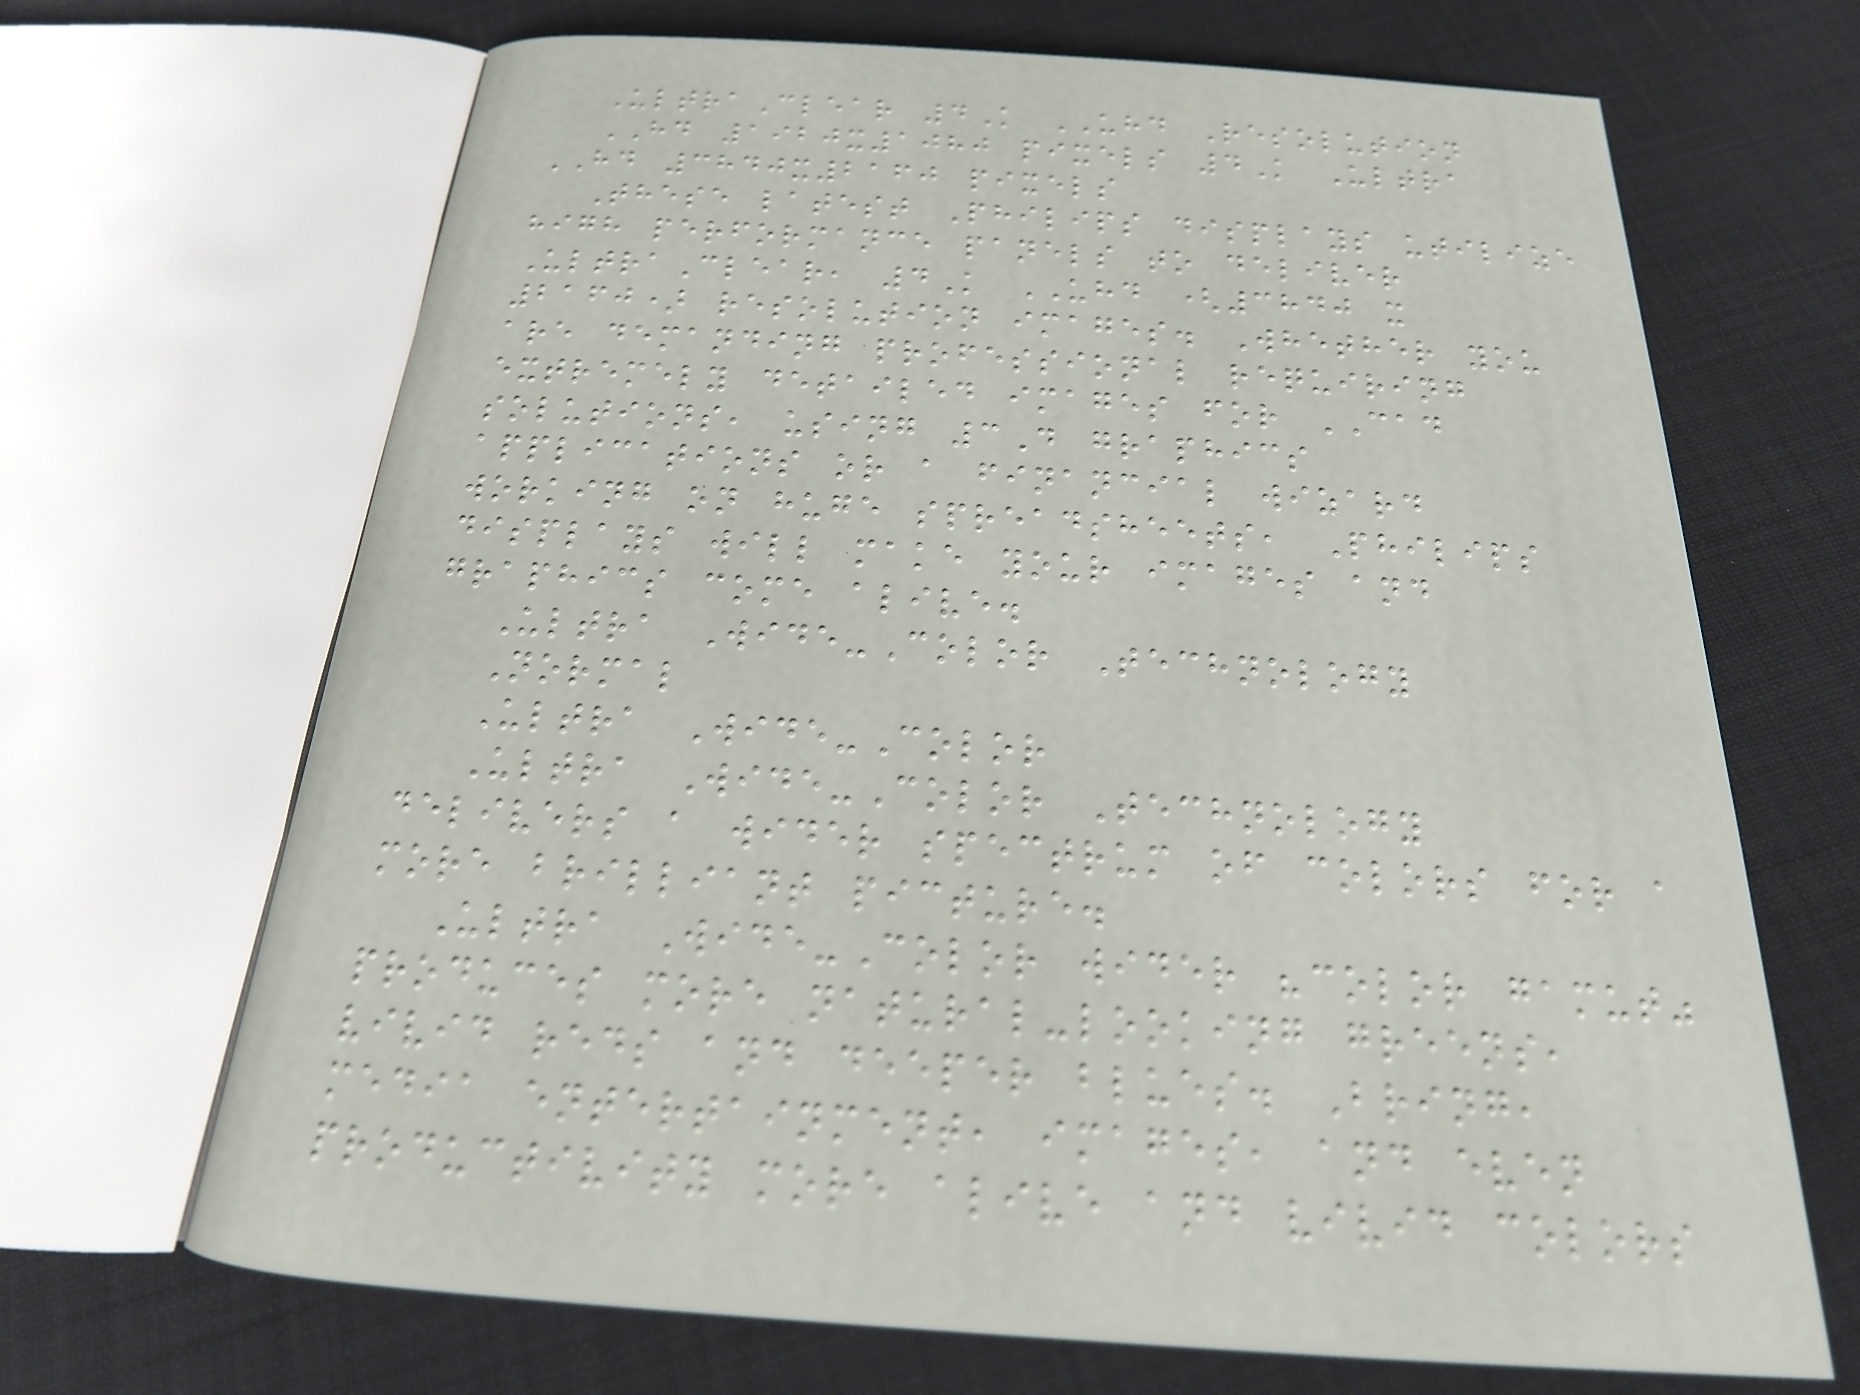UltraClear 4K UHD Resolution
HD 1920x1080 pixels 4K Ultra
HD 3840x2160 pixels
These latest Philips displays utilize
high performance panels to deliver
UltraClear, 4K UHD (3840 x
2160) resolution images. Whether you
are demanding professional requiring
extremely detailed images for CAD
solutions, using 3D graphics
applications or a financial wizard
working on huge spreadsheets, Philips
displays will make your images and
graphics come alive.
Ultra Wide-Color Technology
Normal
Ultra Wide-Color
Ultra Wide-Color Technology
delivers a wider spectrum of colors for a
more brilliant picture.
Ultra Wide-Color wider "color gamut"
produces more natural-looking greens,
vivid reds and deeper blues. Bring,
media entertainment, images, and even
productivity more alive and vivid colors
